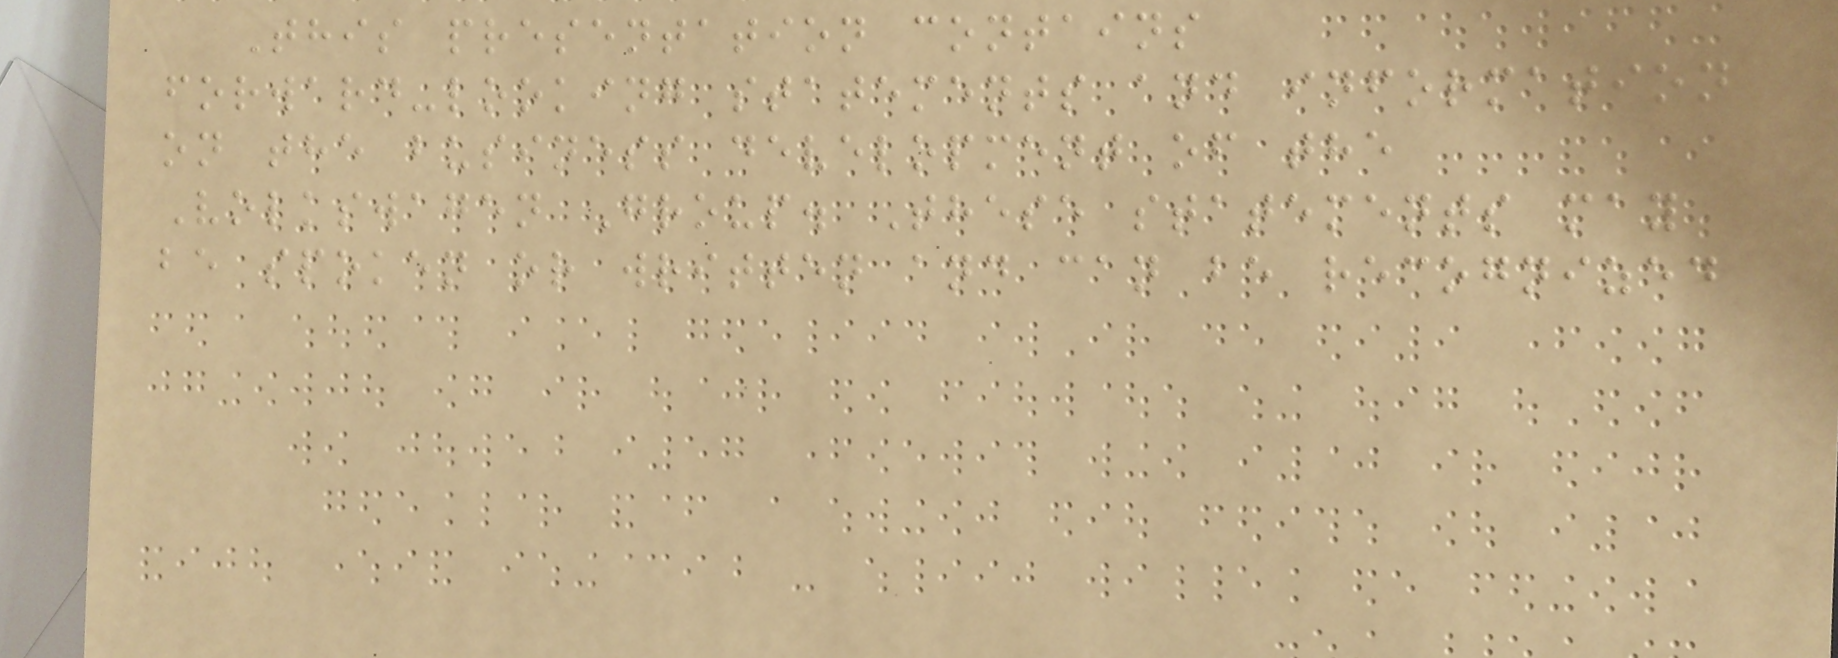This presentation contains
forward-looking statements and information
on the business development of the
Volkswagen Group. These statements may
be spoken or written and can be recognized
